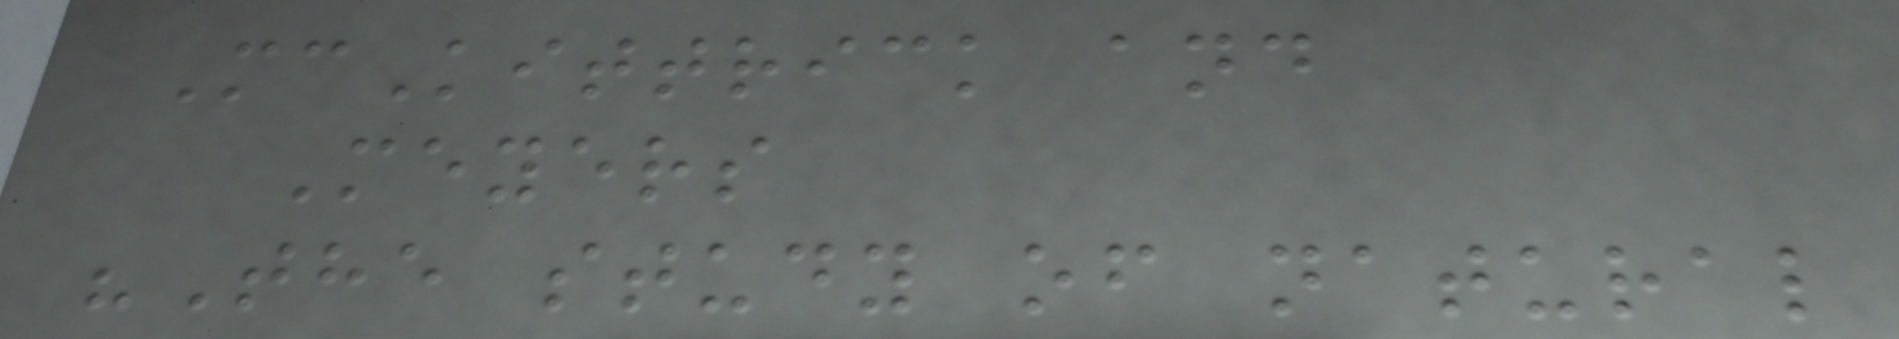McKittrick and
Meyers
"The study of natural
